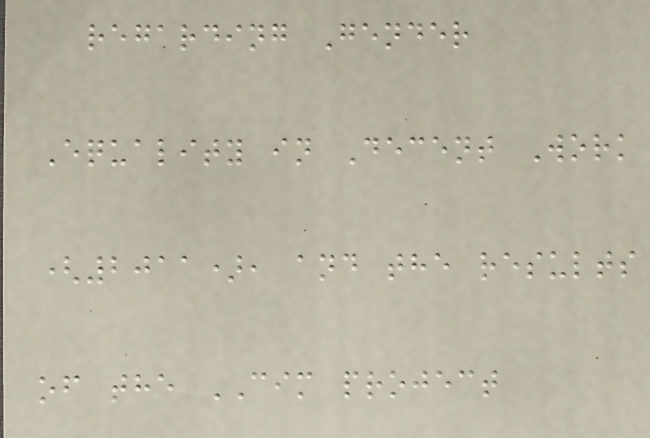regarding Gender
Equality in Decent Work
(2011), and the results
of the CIM project
